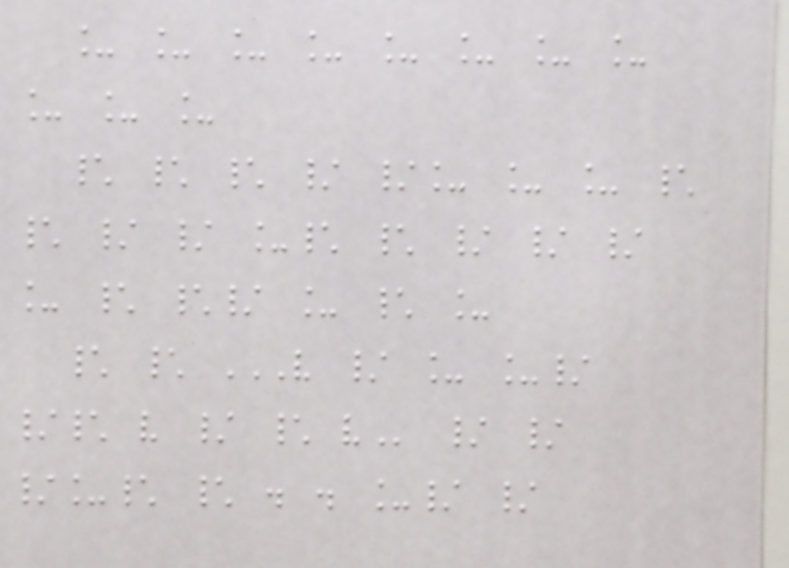_ _ _ _ _ _ _ _
_ _ _
\ \ \ / /_ _ _ \
\ / / _\ \ / / /
_ \ \/ _ \ _
\ \ V / _ _/
/\ V / \ V / /
/_\ \ . . _/ /
